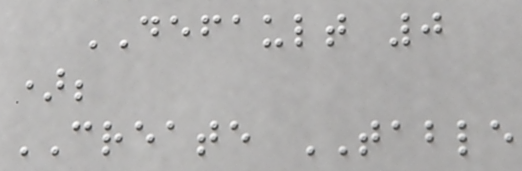DEFAULT 0
);
CREATE TABLE
